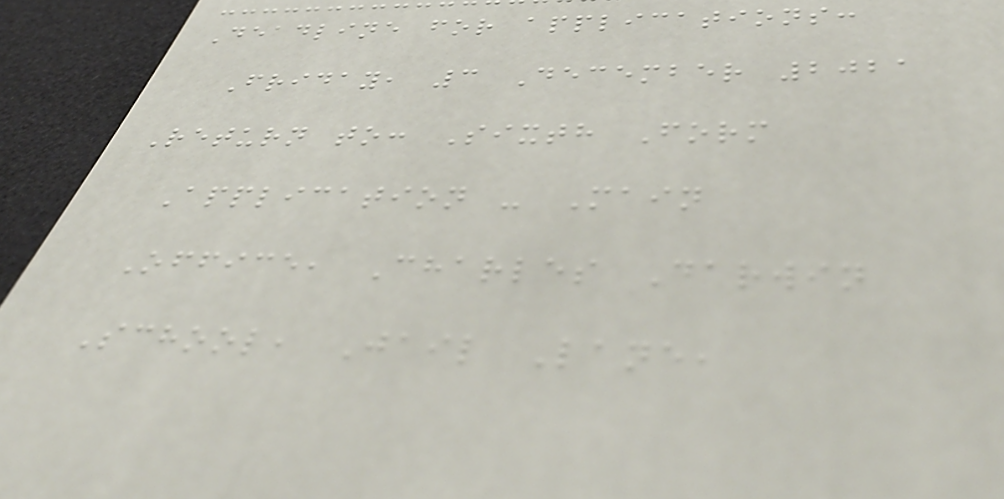Deadline for applications:
Friday, 3 December 2021
Return to: Sixth Form
Application - Main
Office, Charles Darwin
School, Jail Lane,
